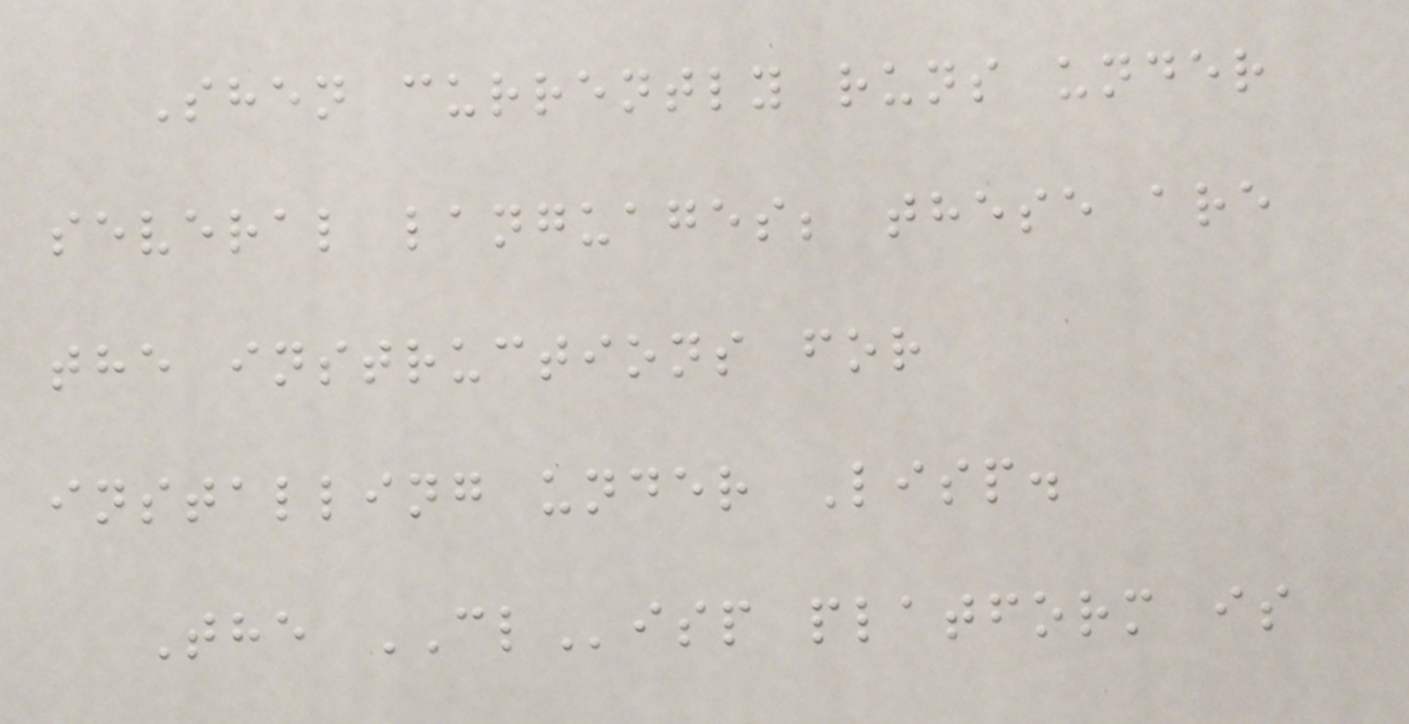Shen currently runs under
several languages; these are
the instructions for
installing under Lisp.
The CLisp platform is
